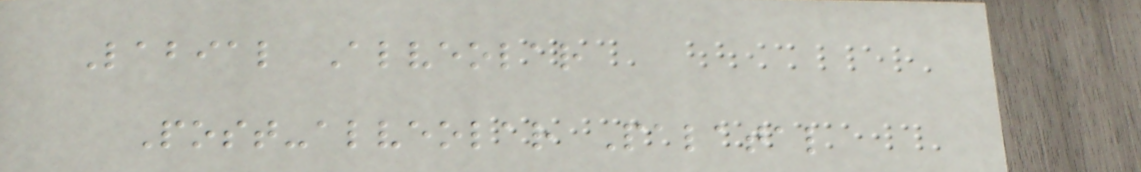Labial Alveolar
Post-alveolar Palatal
